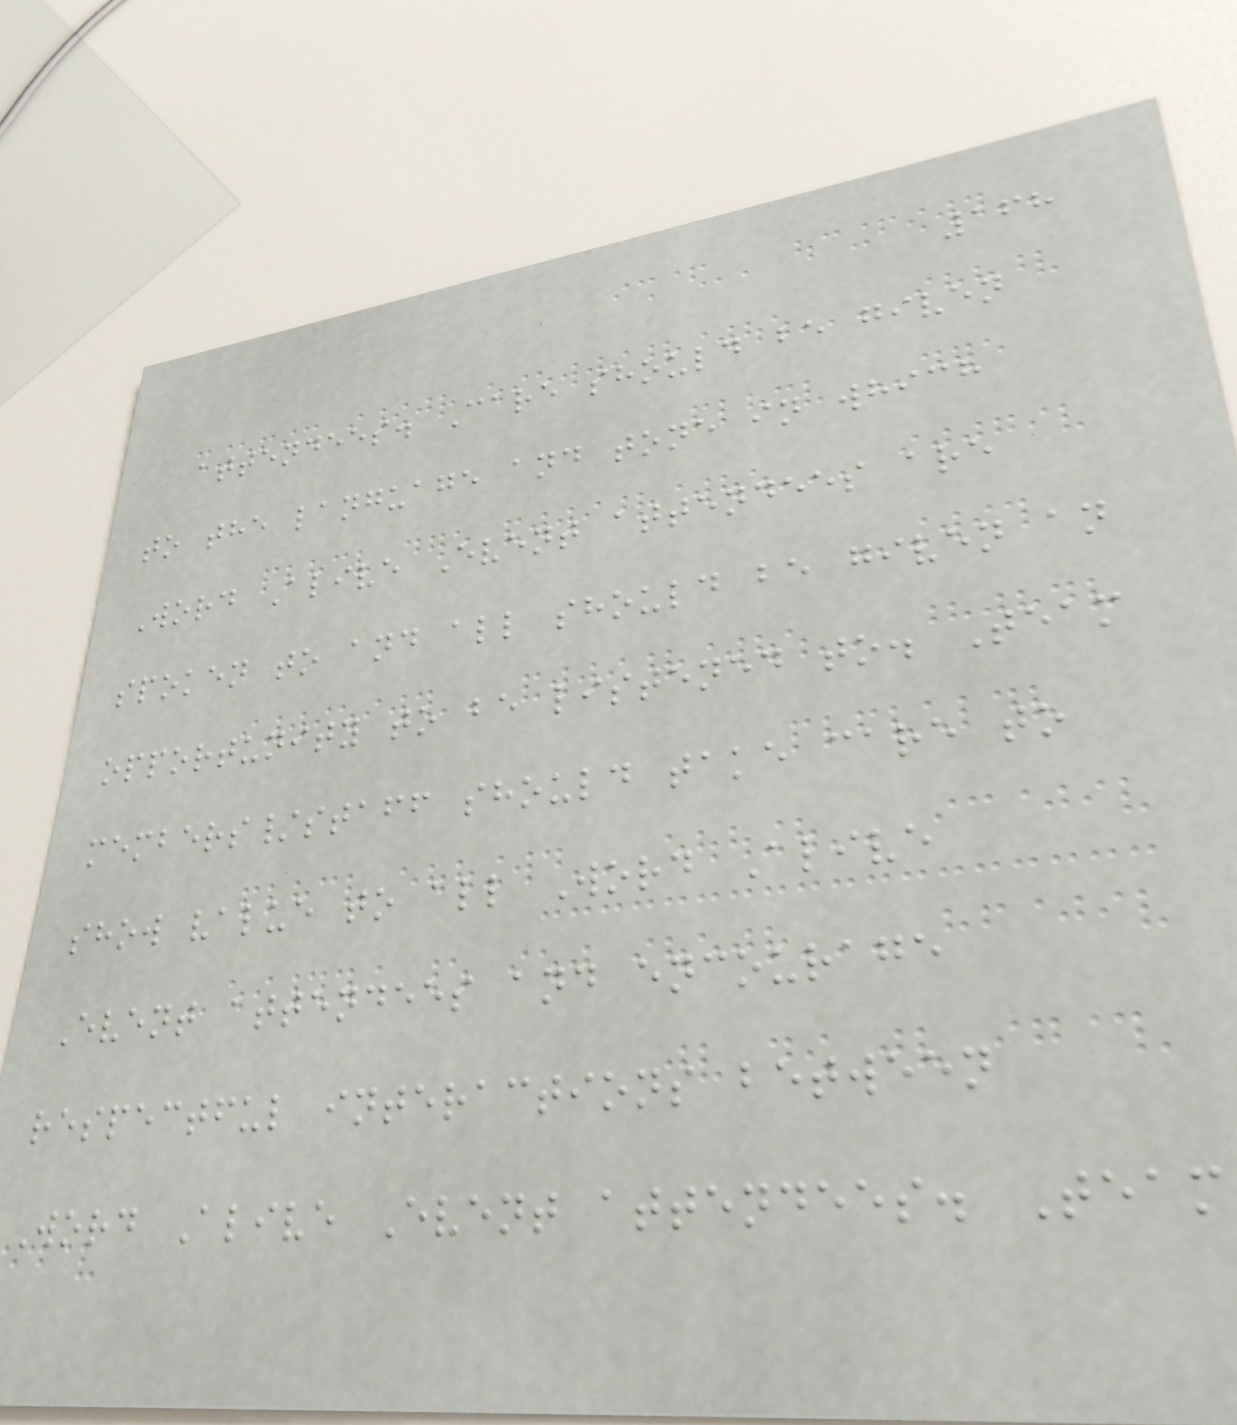168
attendees. Care should be given
to the language and tone in which
Word Alive Event attendees are
spoken to and all should be given an
opportunity to be listened to. Team
members/staff should take care to
show value to all Word Alive
Event attendees and encourage
respectful interactions between
Word Alive Event attendees. Team
